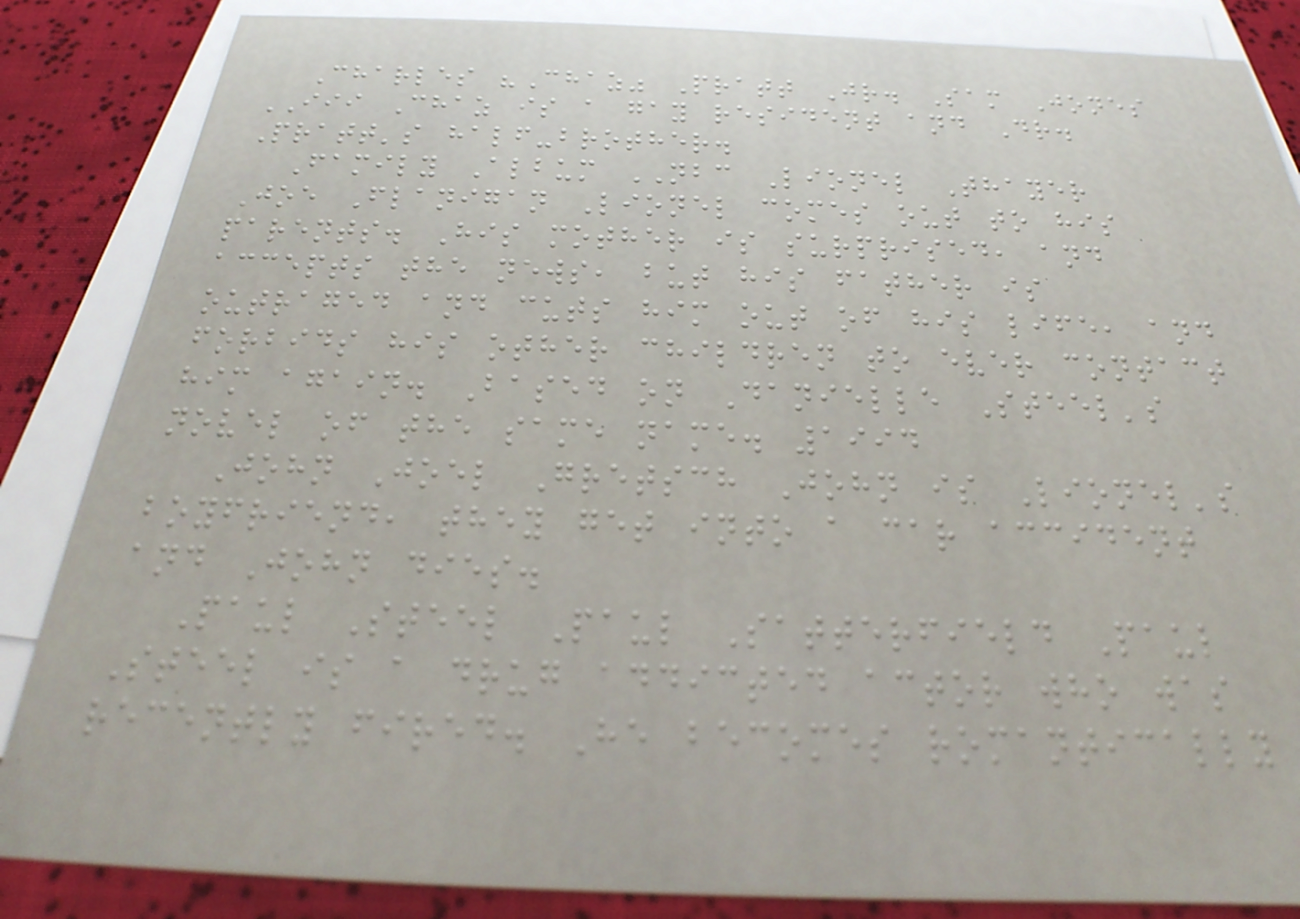Charles "Chaz" Pratt Jr. Sam Jones
III Chaz is a gay resident and Dr.
Pratt's half-brother.
Family Album NBC Lionel Thayer
Joe Flanigan Lionel comes out to his
parents. His mother is surprised, and
accepts the news, but his father is
outraged and cuts him out of his life, and
forbids his other children to ever contact
him again. Based on Danielle Steel's
novel of the same name. 1994
John Joel Gretsch John is Lionel's
boyfriend, they get into a car accident
and John dies.
Paul Steel Paul Satterfield Paul
Steel is a drug addicted actor who was
recently fired. He becomes romantically
